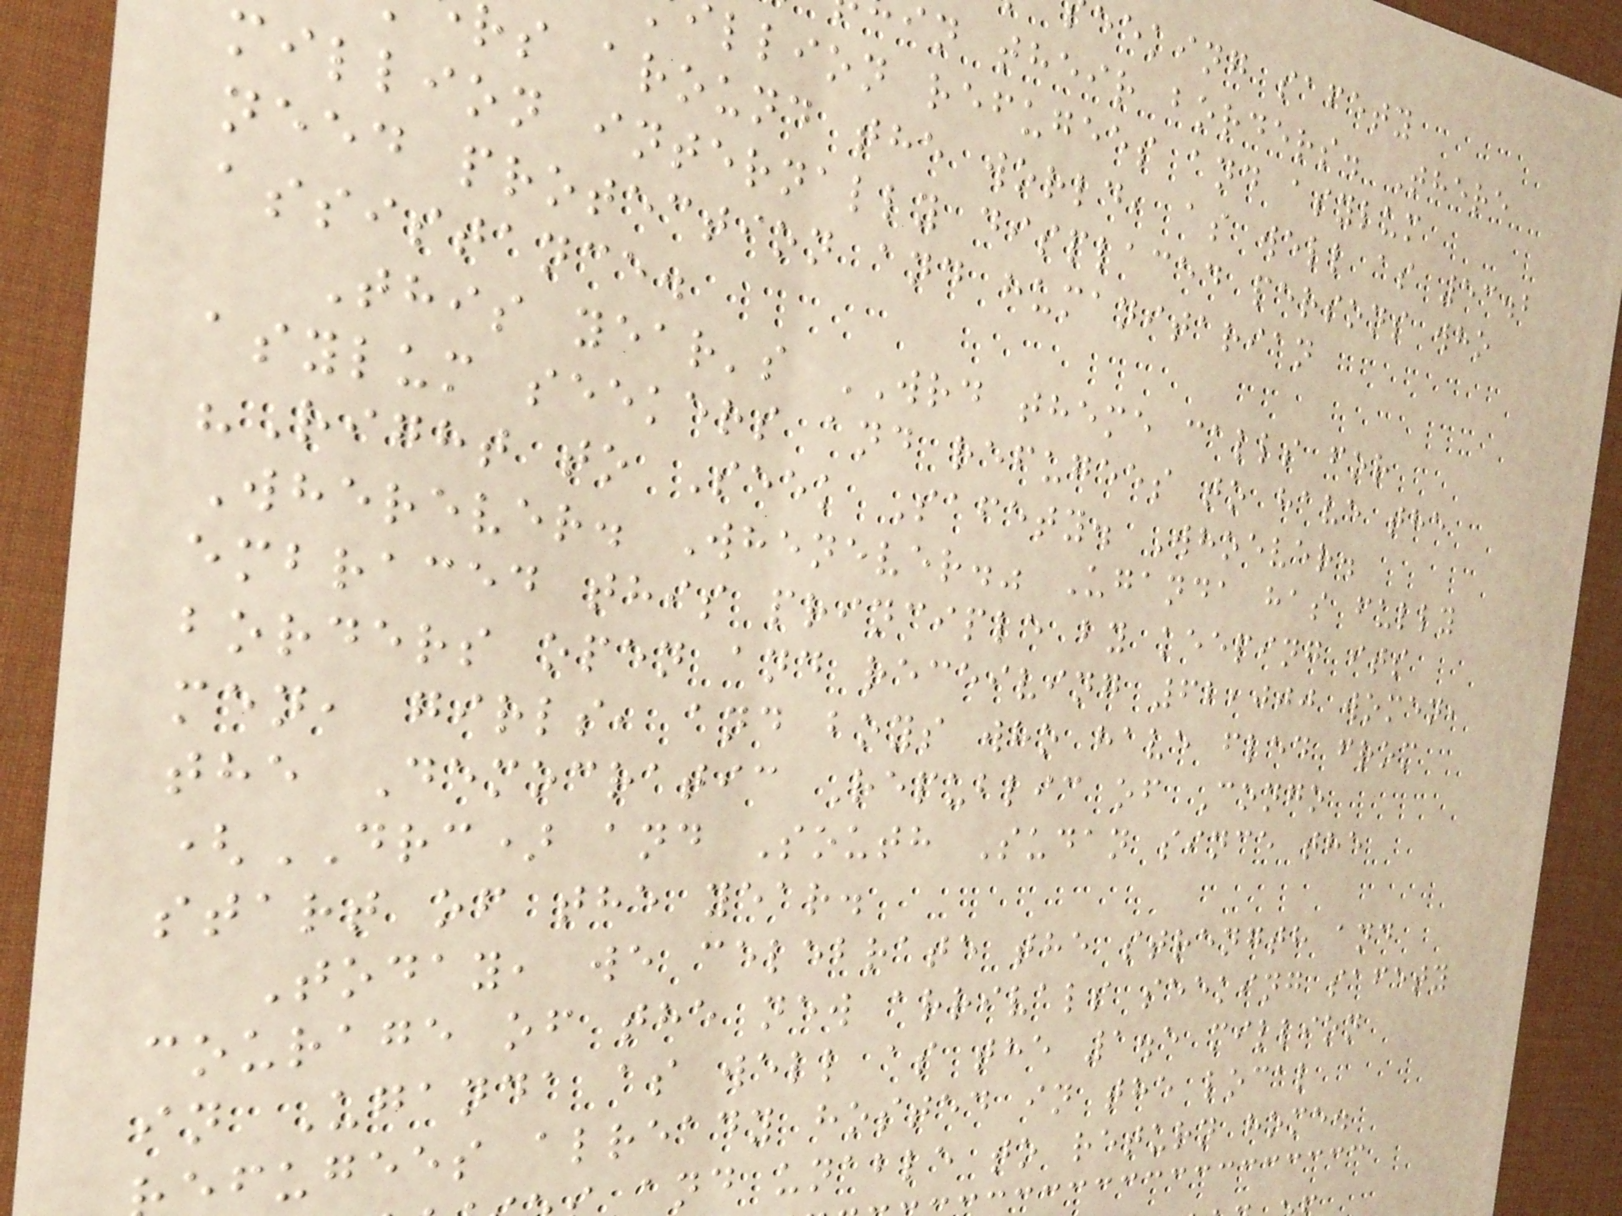eeking safety
in their borders. There
llion refugees and asylum
rs around the world, as well as 53.2
million internally displaced persons who
need protection and humanitarian
assistance.
This year's WRD theme calls for
asylum seekers and refugees to have the
"Right to Seek Safety. Whoever.
Wherever. Whenever." Uganda has fully
embraced this principle by keeping its
borders open and receiving 62,000 women,
men, girls, and boys who have fled from
the Democratic Republic of Congo
(DRC) and South Sudan since the
start of the year.
Today, we celebrate the strength and
courage of the new arrivals seeking safety
in Uganda as well as the 1.5 million
fugees already hosted in the local
and unable to return home.
